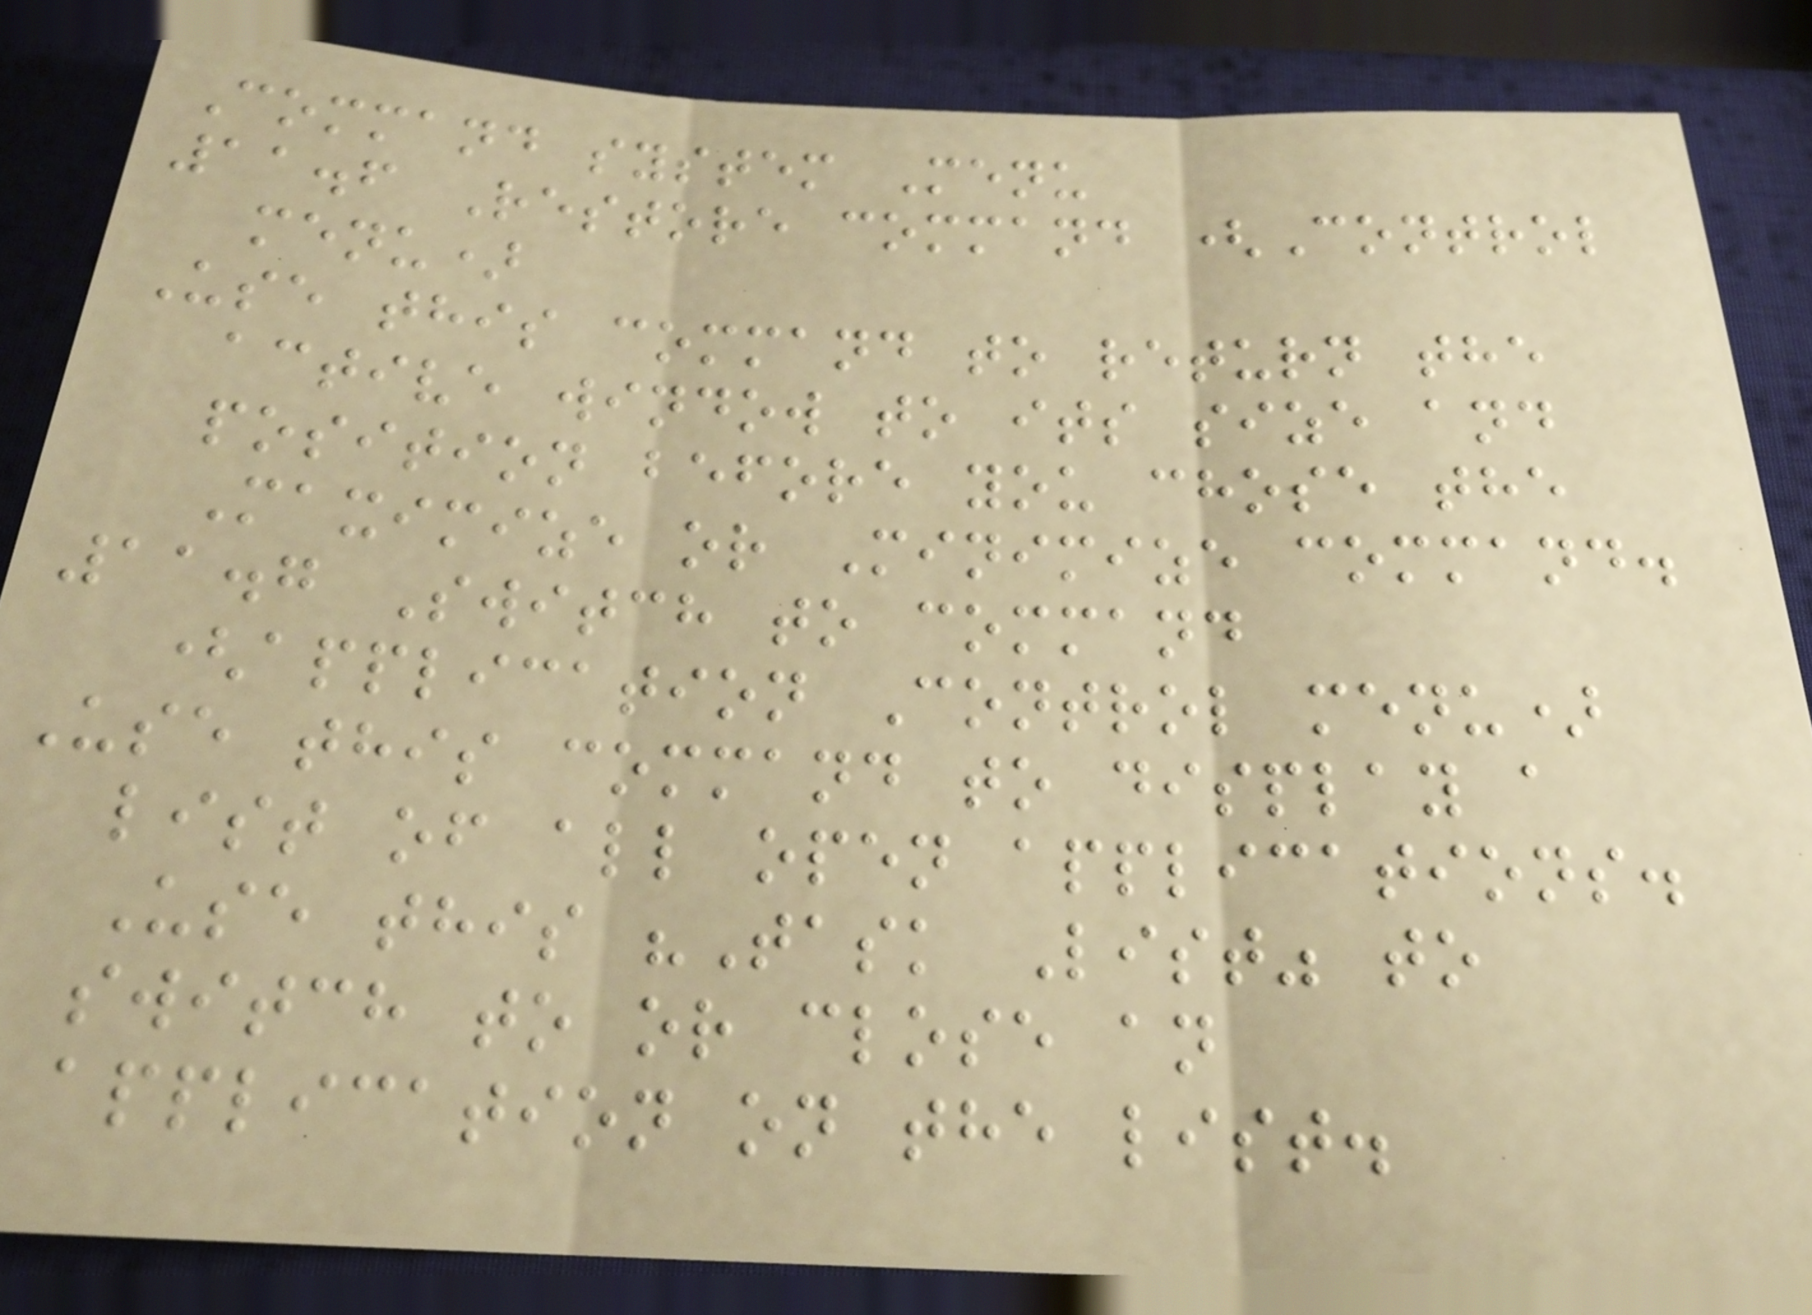Command system Menu
11.6 Restore command (Control
menu)
Use this command to return the
active window to its size and
position before you chose the
Maximize or Minimize command.
11.7 Switch to command
(application Control menu)
Use this command to display a
list of all open applications.
Use this "Task List" to
switch to or close an
application on the list.
